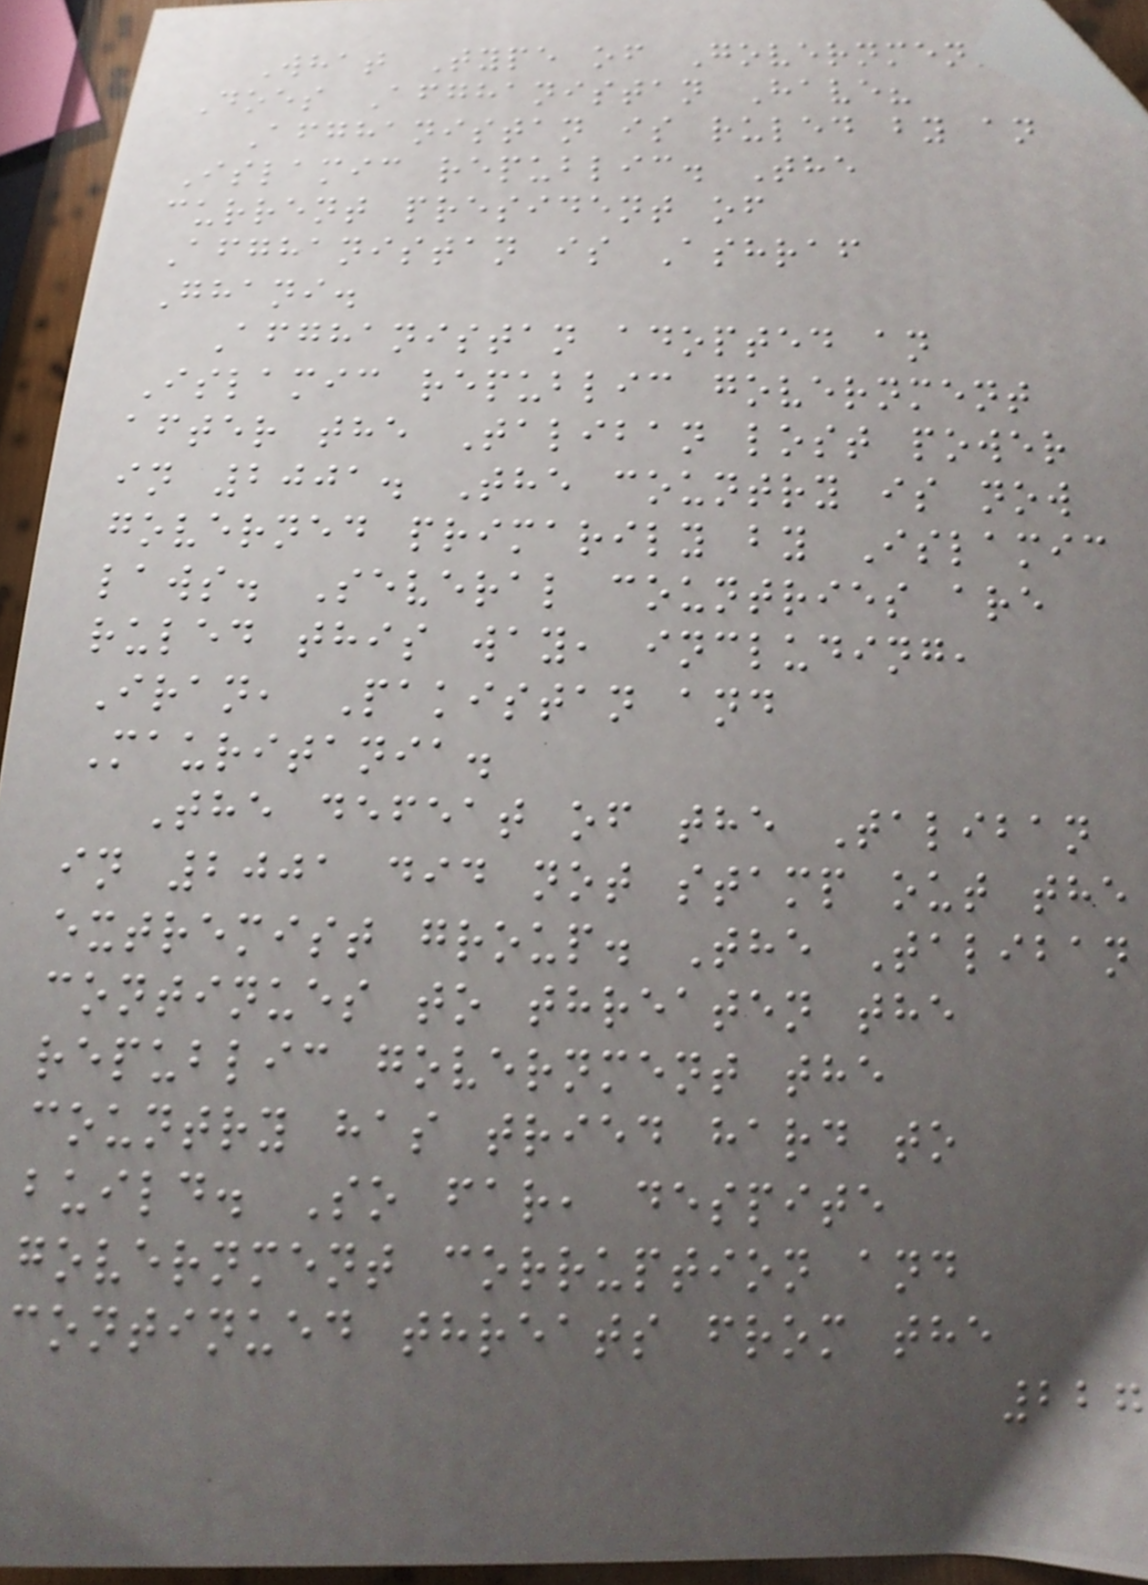What Type of Government
Does Afghanistan Have?
Afghanistan is ruled by an
Islamic republic. The
current president of
Afghanistan is Ashraf
Ghani.
Afghanistan adopted an
Islamic republic government
after the Taliban lost power
in 2001. The country is now
governed primarily by Islamic
laws. Several countries are
ruled this way, including,
Iran, Pakistan and
Mauritania.
The defeat of the Taliban
in 2001 did not stamp out the
extremist group. The Taliban
continues to threaten the
republic government the
country has tried hard to
build. So far, despite
government corruption and
continued threats from the
227
